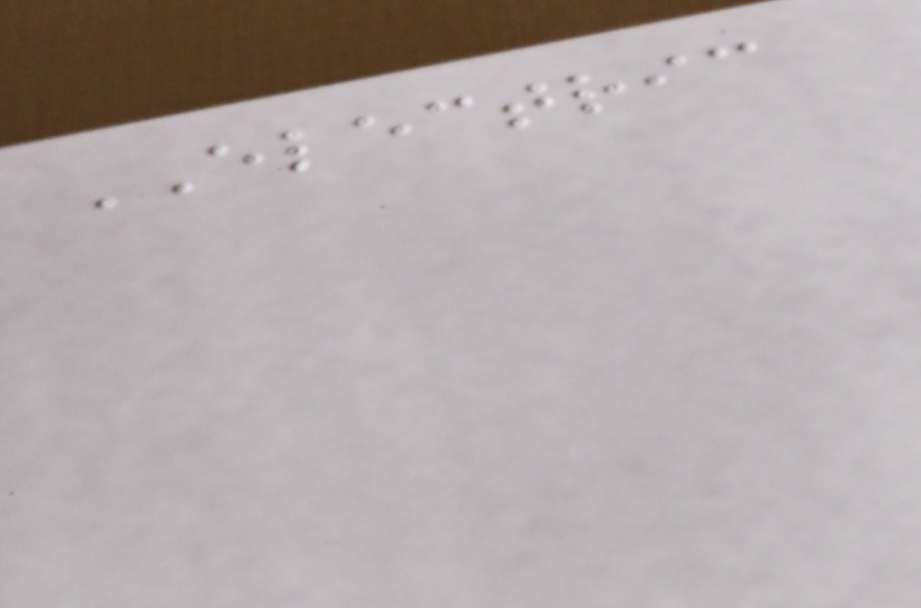ELECTRIC
